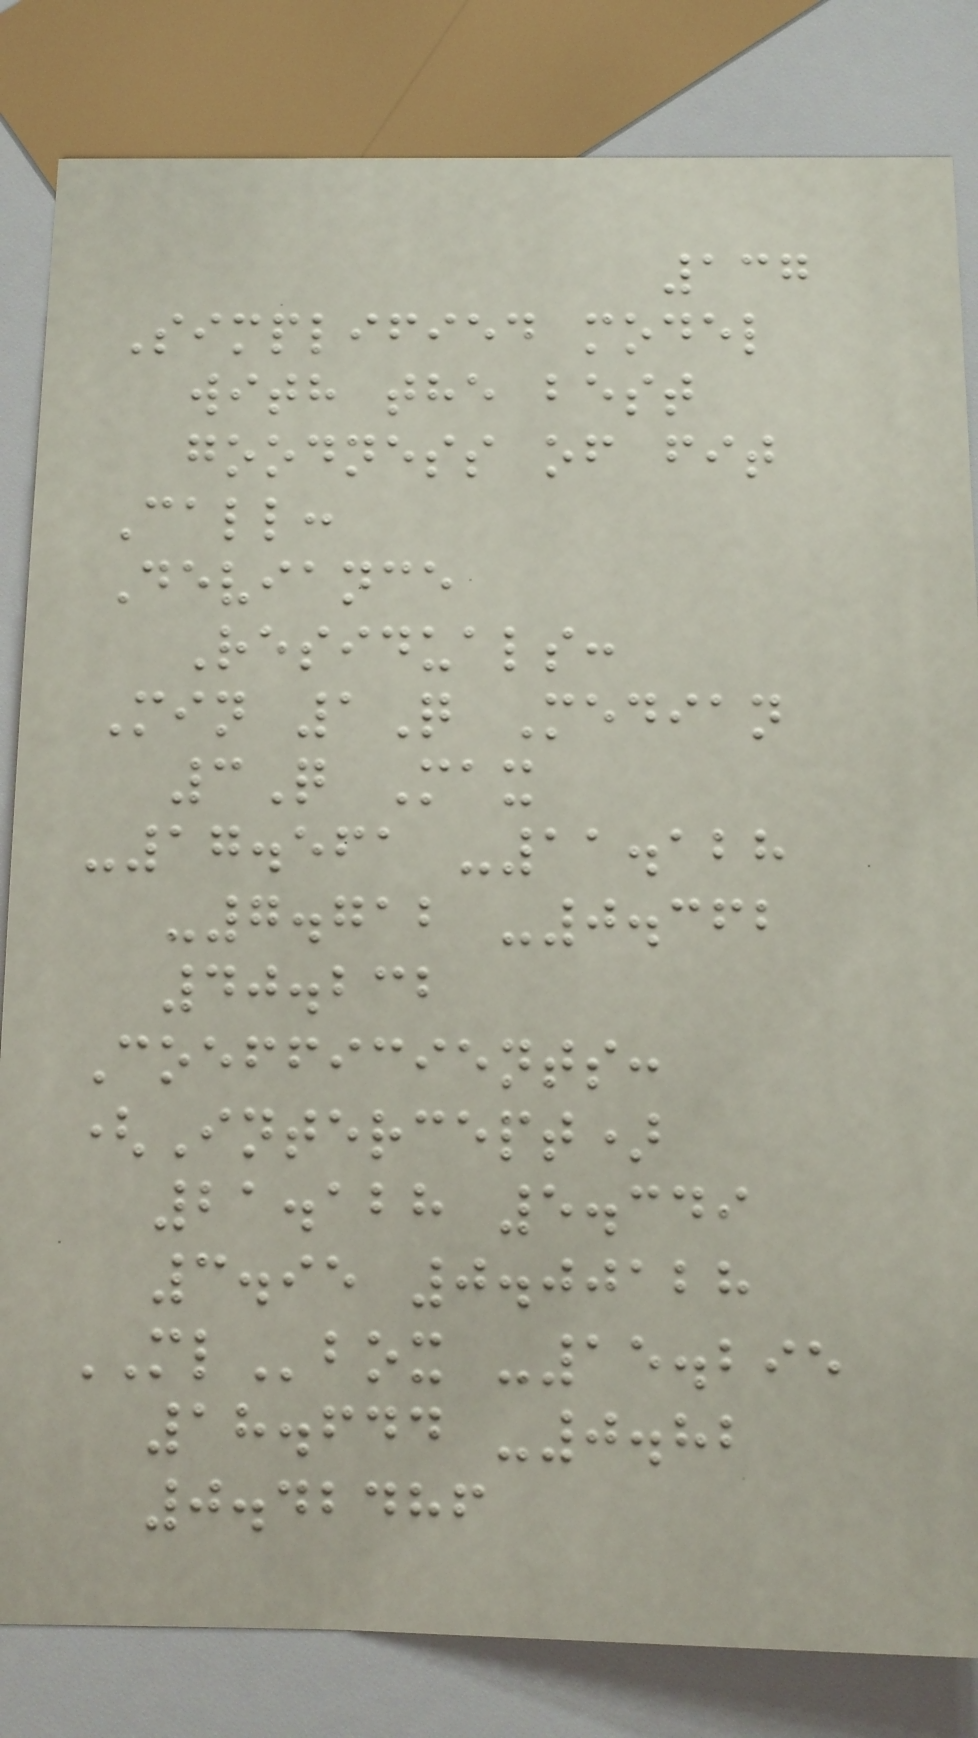137
Simplified model
with the best
goodness of fit
Call:
Deviance
Residuals:
Min 1Q Median
3Q Max
-17.561 -11.128
-7.712 -0.362
40.232
Coefficients:
(Intercept)
21.128 5.349
3.95 0.00128
MLbox -15.295
18.644 -0.82
0.42486
